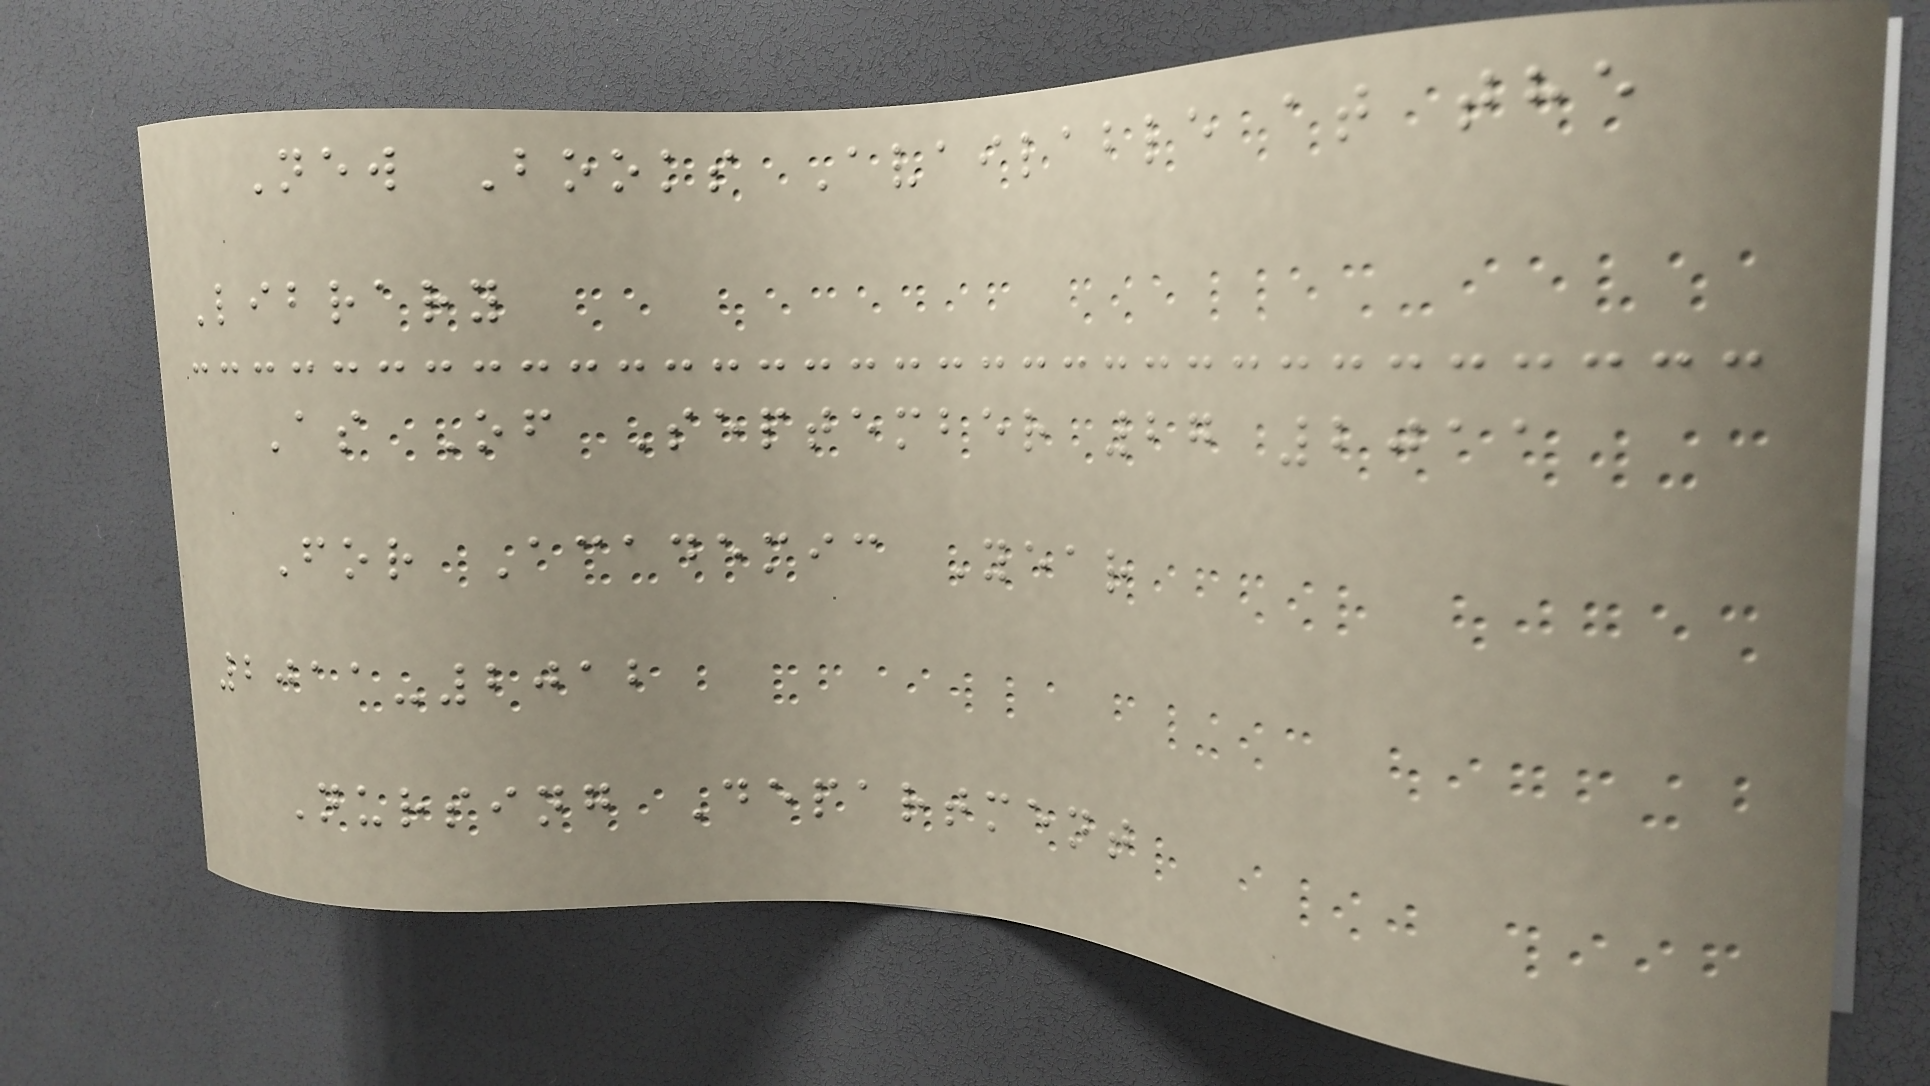New Books Available at the
Library
As Of September 27 2011
For Academic Year
2011-2012
Nursing Department
